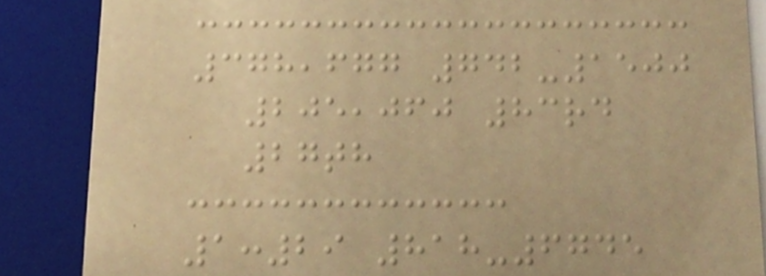378,677 742-1500
205,060 83rd
27th
1:29 818-6745
